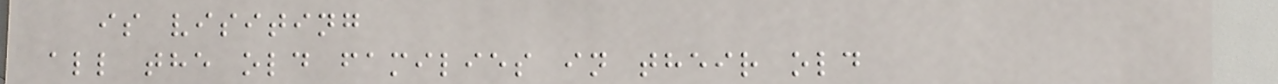is visiting
all the old families in their old
